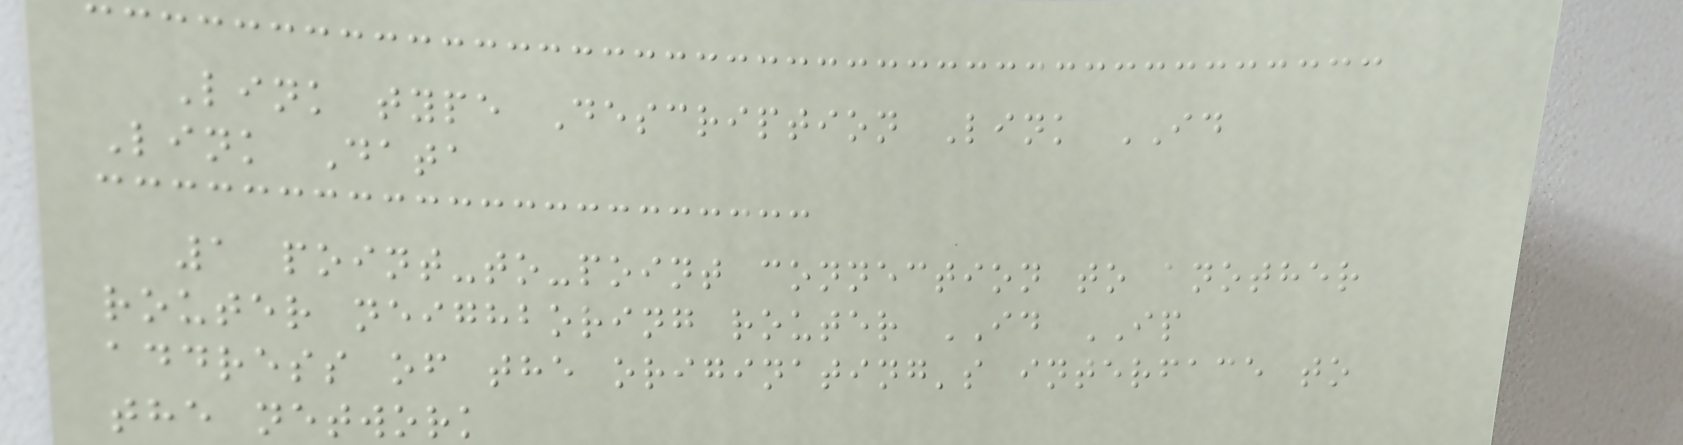Link type Description Link ID
Link Data
1 point-to-point connection to another
router neighboring router ID IP
address of the originating's interface to
the network
